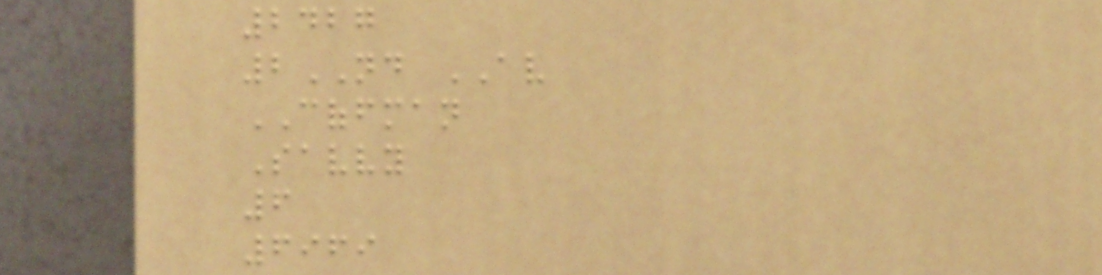2427
2ND AV
COFFMAN
Savvy
6
6969
